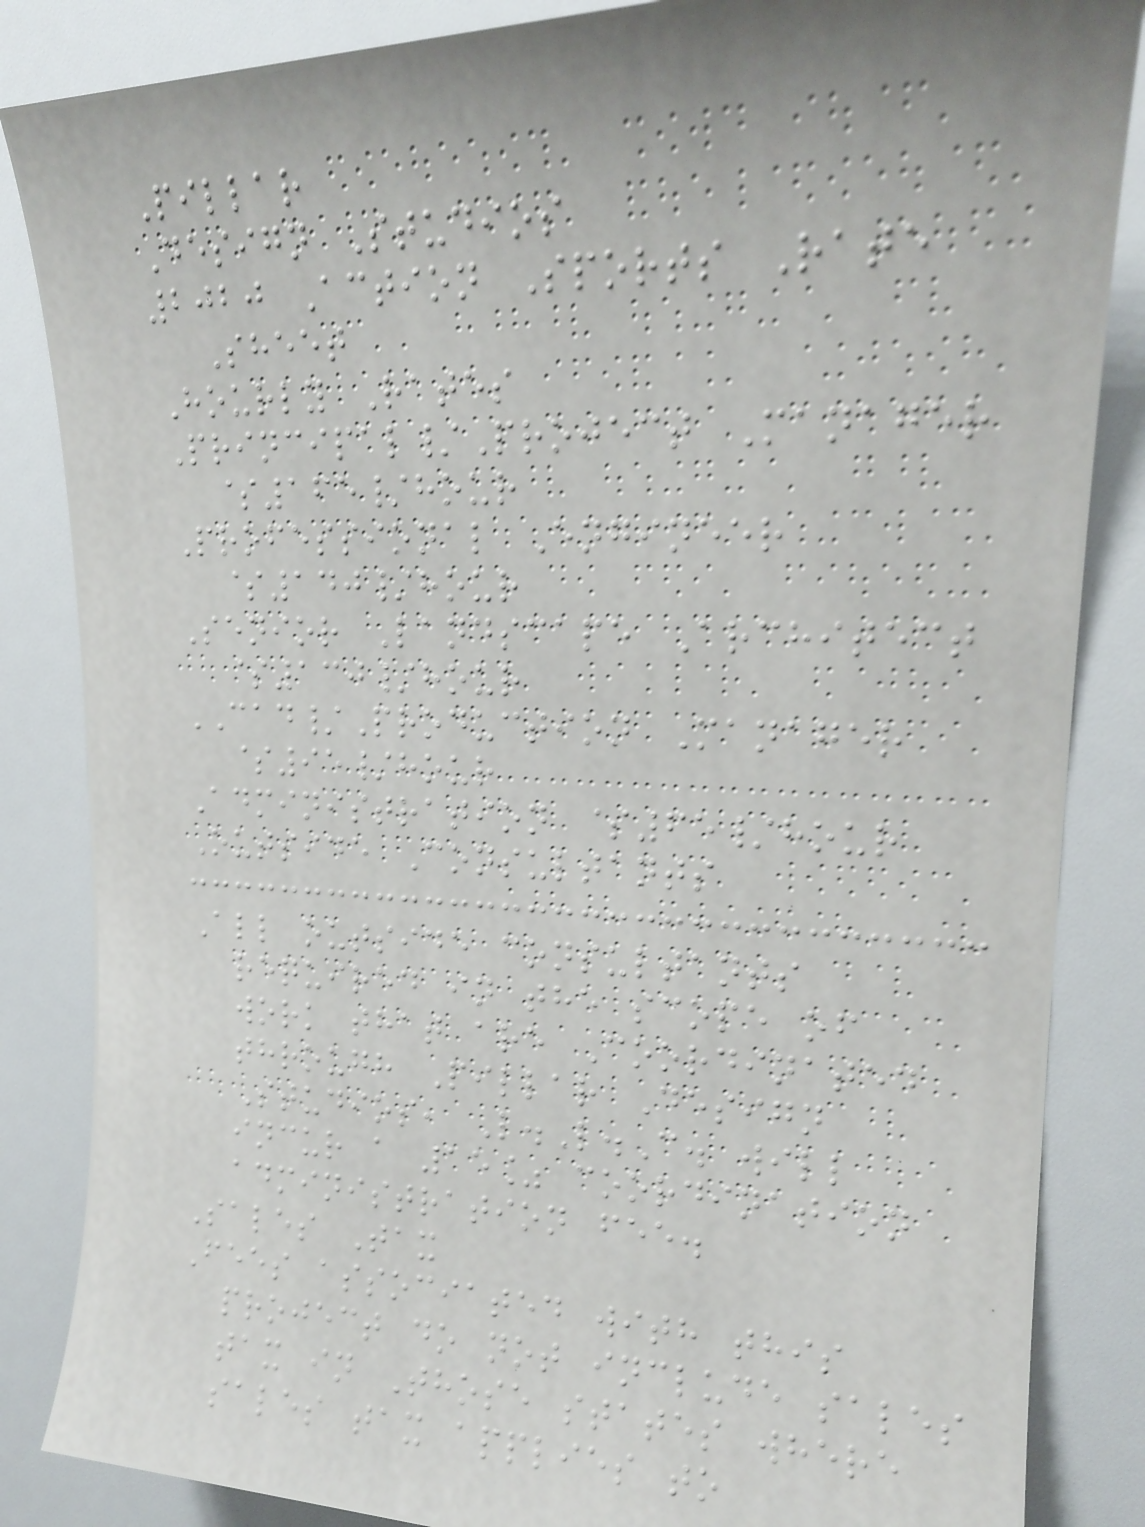Pillar
Design Studios
2020 Action Sports Rate
Sheet
Hourly Rates
Principal/Project Manager
$165/hour
Professional Engineer
$140/hour
Senior Landscape Architect
$130/hour
CAD/Production Manager
$95/hour
Administration $65/hour
Outside Consultants
All outside consultants
required in the scope of
work that are Coordinated
through Pillar Design
Studios, L.L.C. will
incur a 15% coordination
administration fee.
Sales Tax
Fees associated with this
project do not include sales
tax in Those states where
sales tax applies to
